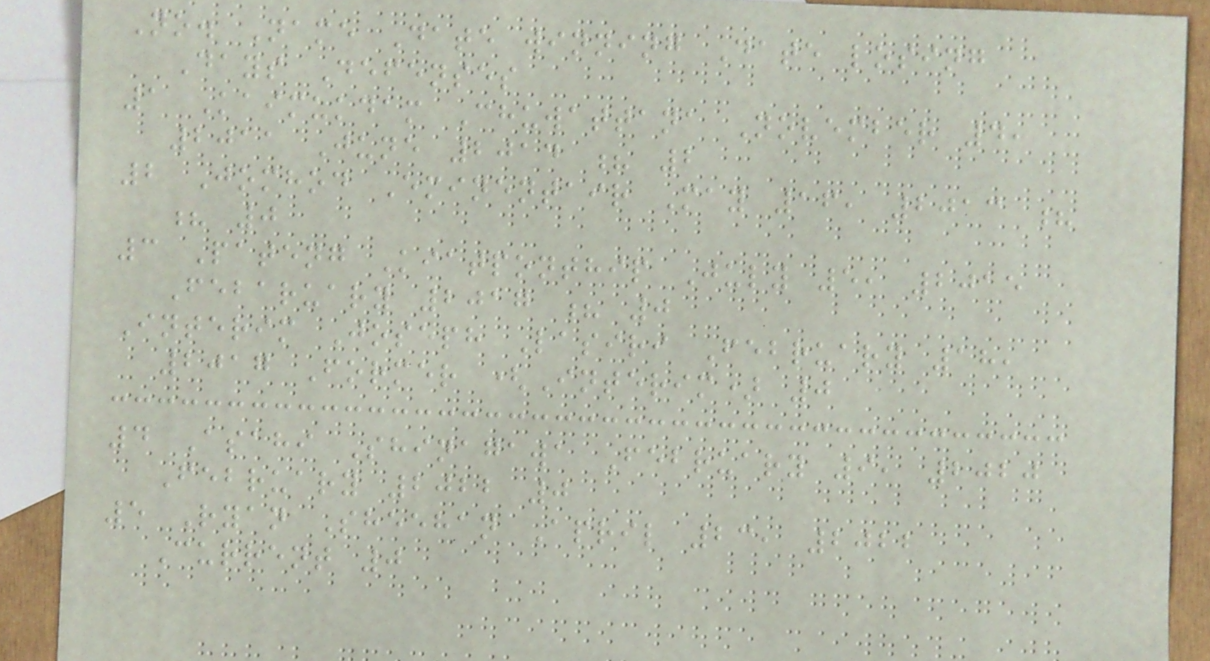No. Name Date winning Date losing
Days Defenses
1 Kaimukdam Chuwattana November 4,
2011 June 2014 ? 2
2 Jomhod Eminentair May 16, 2013 ?
? 0
3 Pateng Kiatponthip July 5, 2015
Febaruary 2017 ? 0
Interim Joseph Lasiri February 18,
2017 Former (Interim) 0
4 Asahi Shinagawa February 9, 2020
February 2022 0
5 Ryan Sheehan April 23, 2022
Current 0
